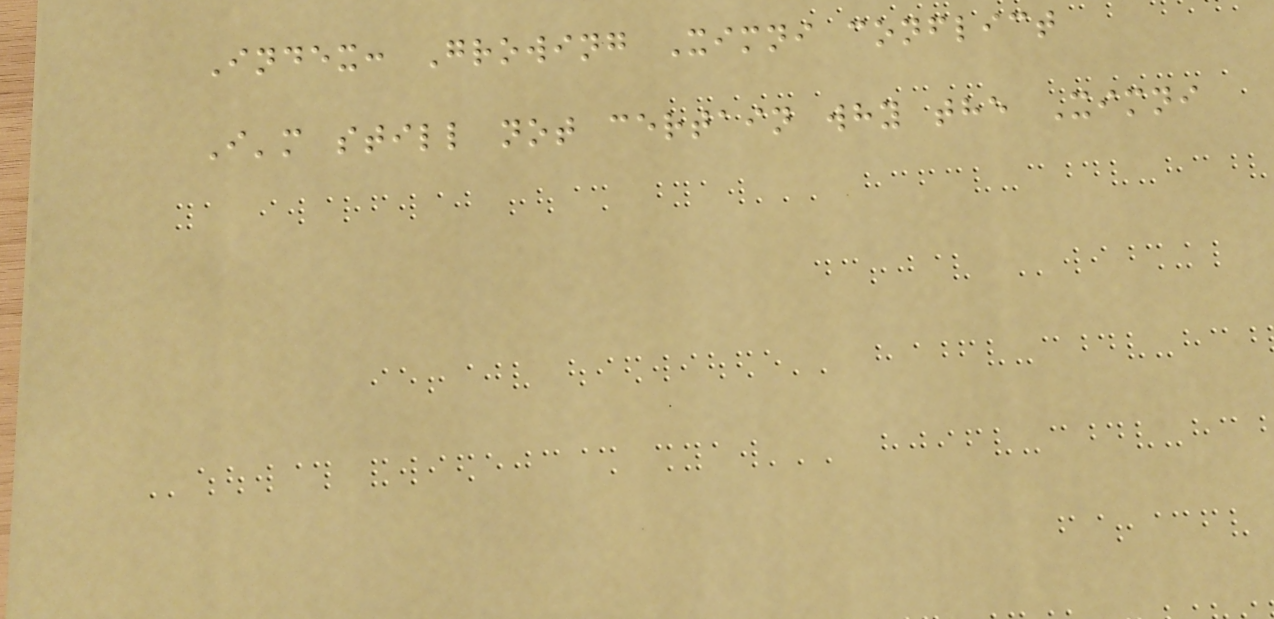Index: Growing Ximni conflict
I'm still not certain why the Ximni
